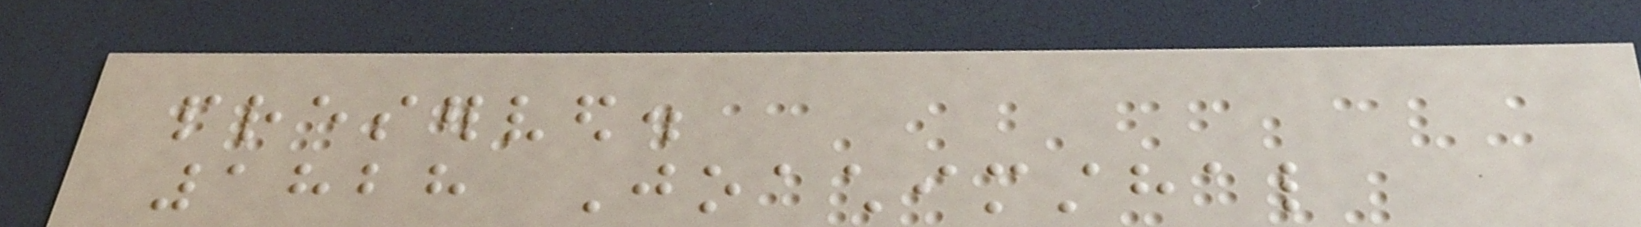preserved.
1828 Joachimsthal
